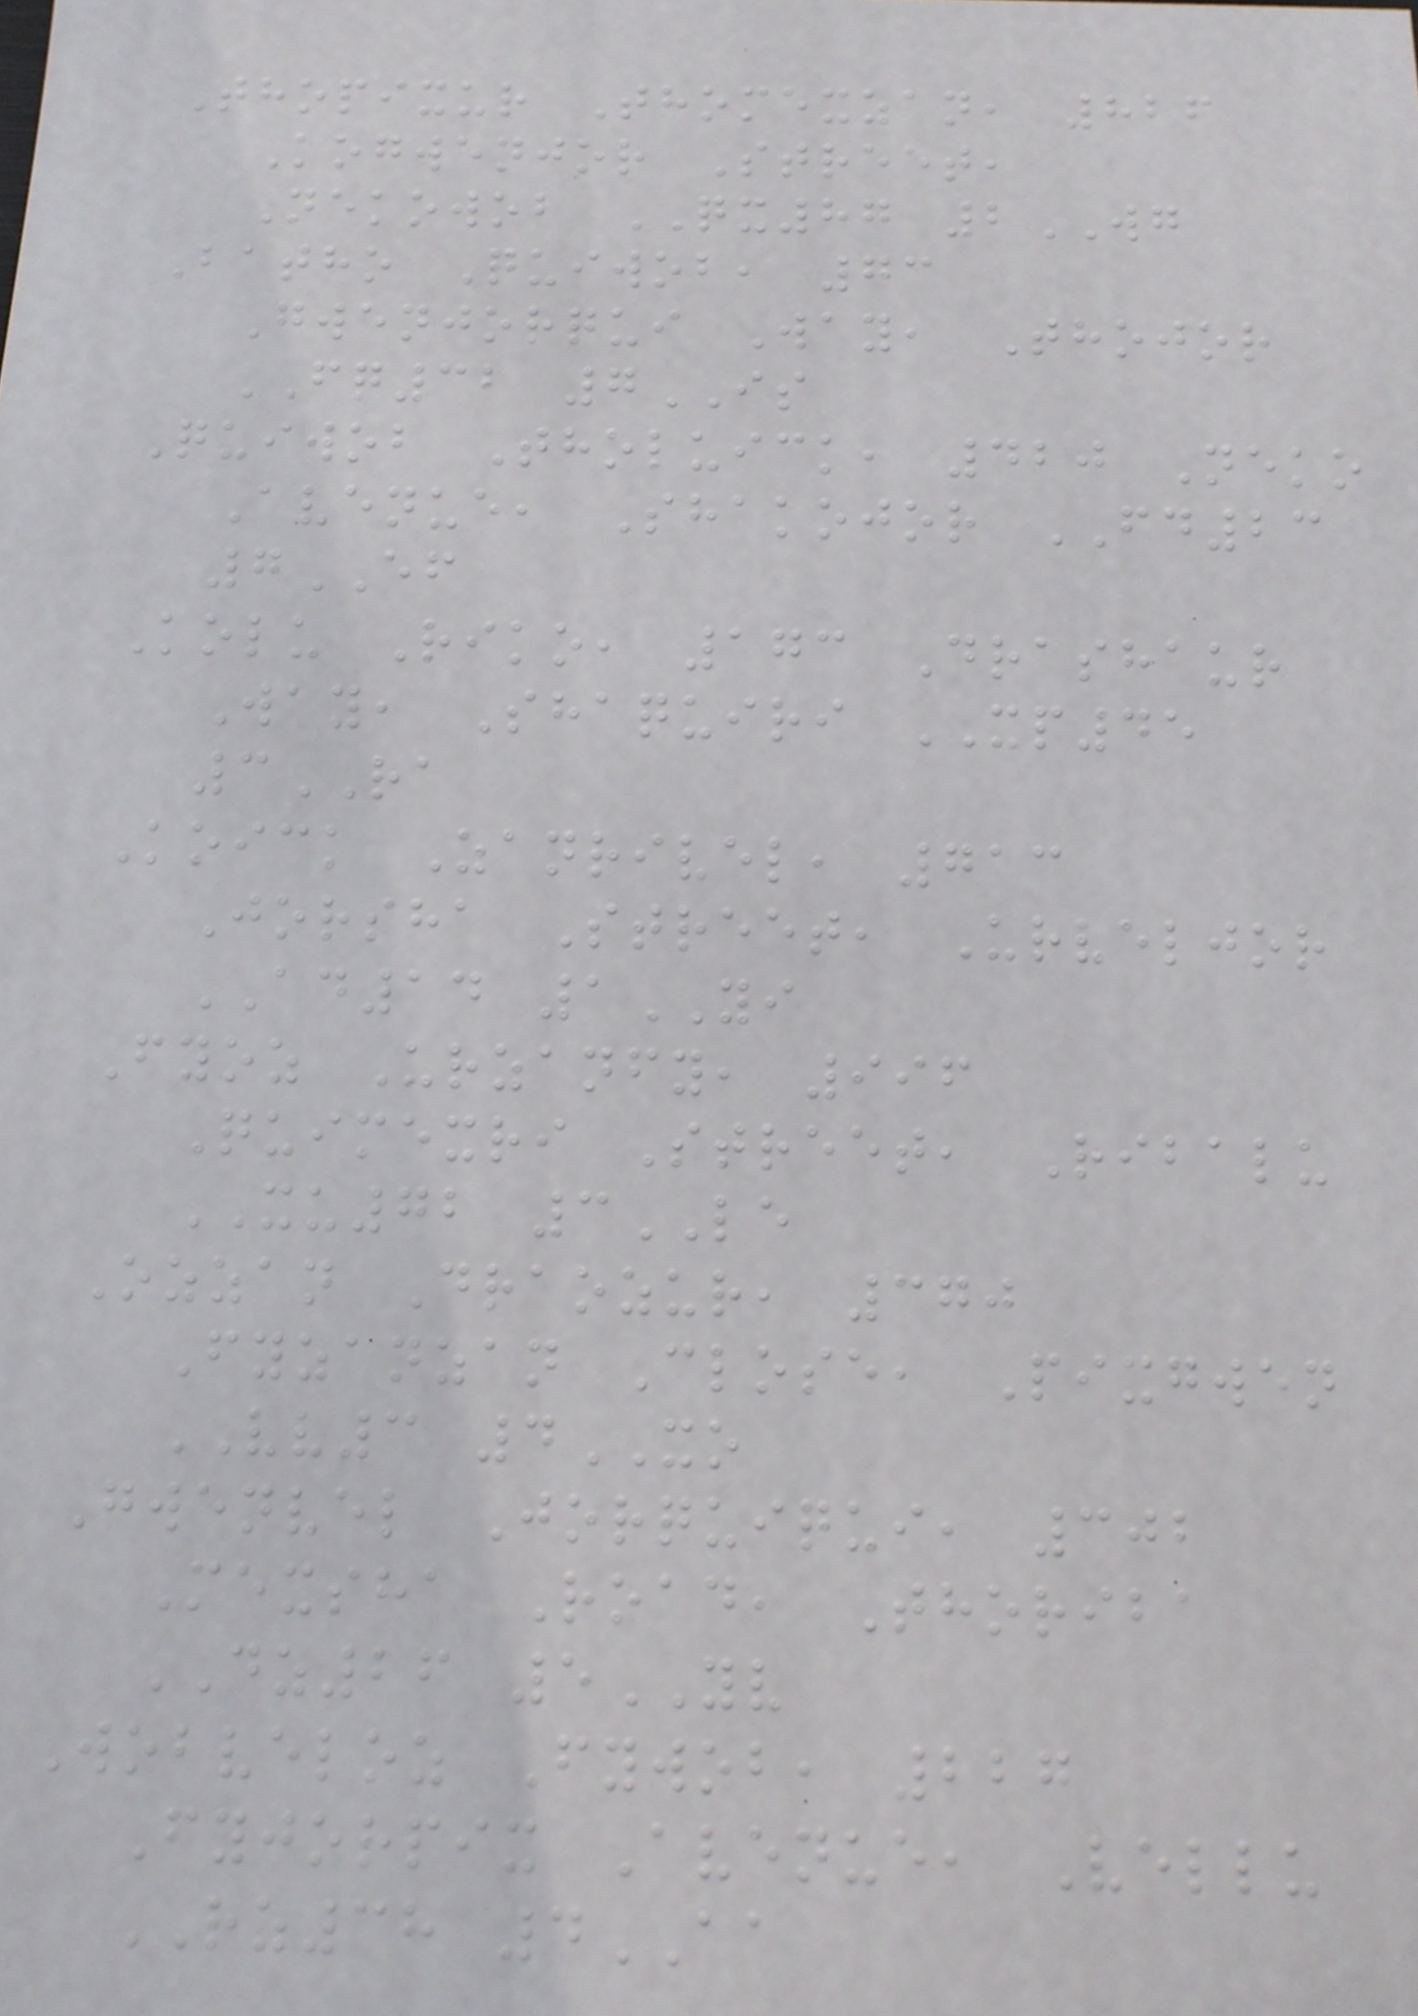Thopixur Thomexzan, 826
Kogwenjor Street,
Nekowob QX87 2WG
Batho Quiwob, 73
Gwenjorqui Way, Thojor
FQ32 7IS
Quiwob Tholuick, 420 Neko
Avenue, Shakojor FD23
7EF
Kolu Riko, 173 Drashaur
Way, Shaquiri XP45
3RA
Koick Zanrivel, 713
Jorsha Street, Urveljor
AD14 1YI
Fyoz Urzanfy, 996
Quimexri Street, Ribalu
XU72 3LE
Ozzan Draozur, 370
Fyzanzan Close, Pixgwen
VV3 4XO
Gwenvel Jorquiqui, 302
Mexsha Road, Thoriba
DZ26 5YV
Wobveloz Fywob, 227
Fyjorpix Avenue, Vellu
RZ38 4AA
